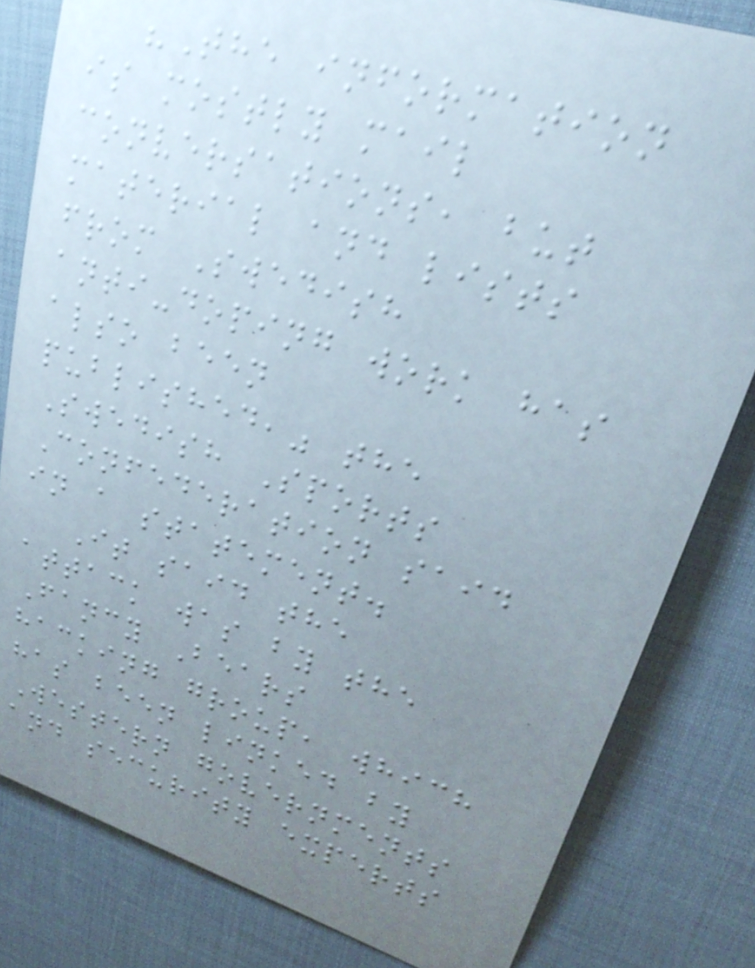"The information
is mostly mail
conversations, but
material and lists
from Swedish
anti-doping work has
also been
published," the
Swedish Sports
Confederation said
in a statement.
It said the
attack was by the
Fancy Bears
hacking group, which
has been linked by
Western governments
and security experts
